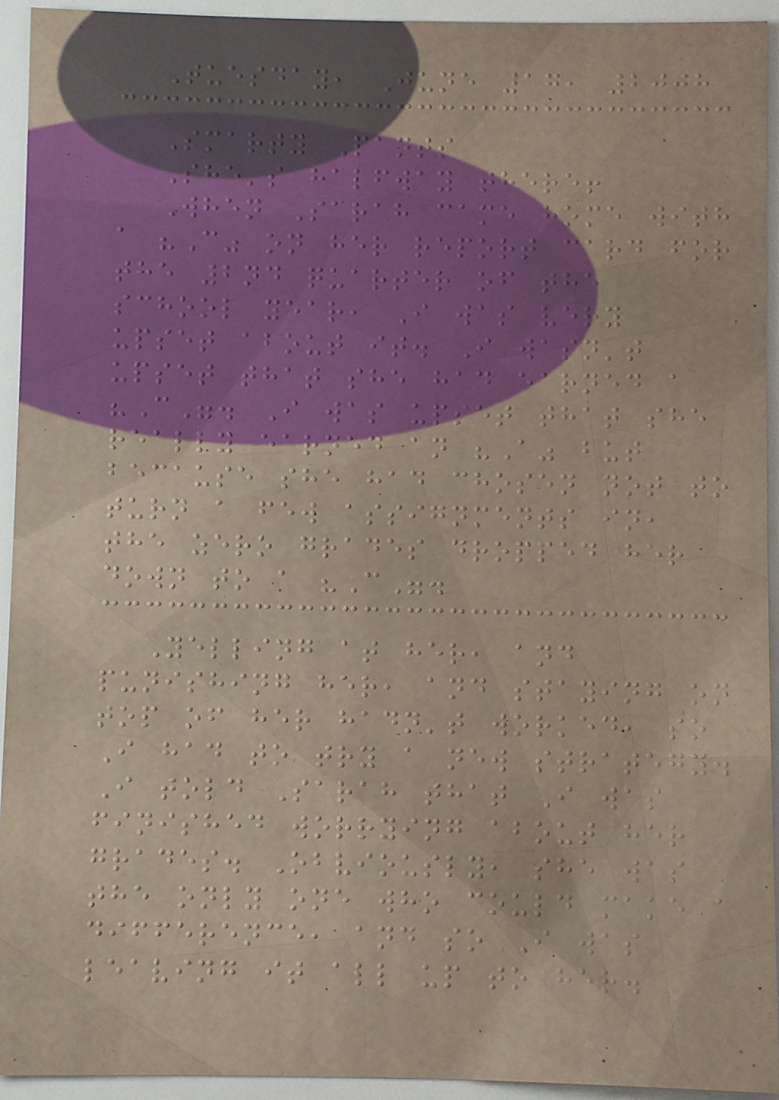Tuesday, June 17, 2008
Smarty Pants
She's halfway there!
When Sarah came home with
a "C" on her report card for
the 2nd quarter of the
school year, I was very
upset about it. I wasn't
upset that she had earned a
"C". I was upset that she
really earned an "A" but
because she had chosen not to
turn a few assignments in,
the zero grades dropped her
down to a "C".
Yelling at her, and
punishing her, and staying on
top of her hadn't worked, so
I had to try a new strategy.
I told Sarah that I was
finished worrying about her
grades. Obviously, she was
the only one who could make a
difference, and so I was
leaving it all up to her.
